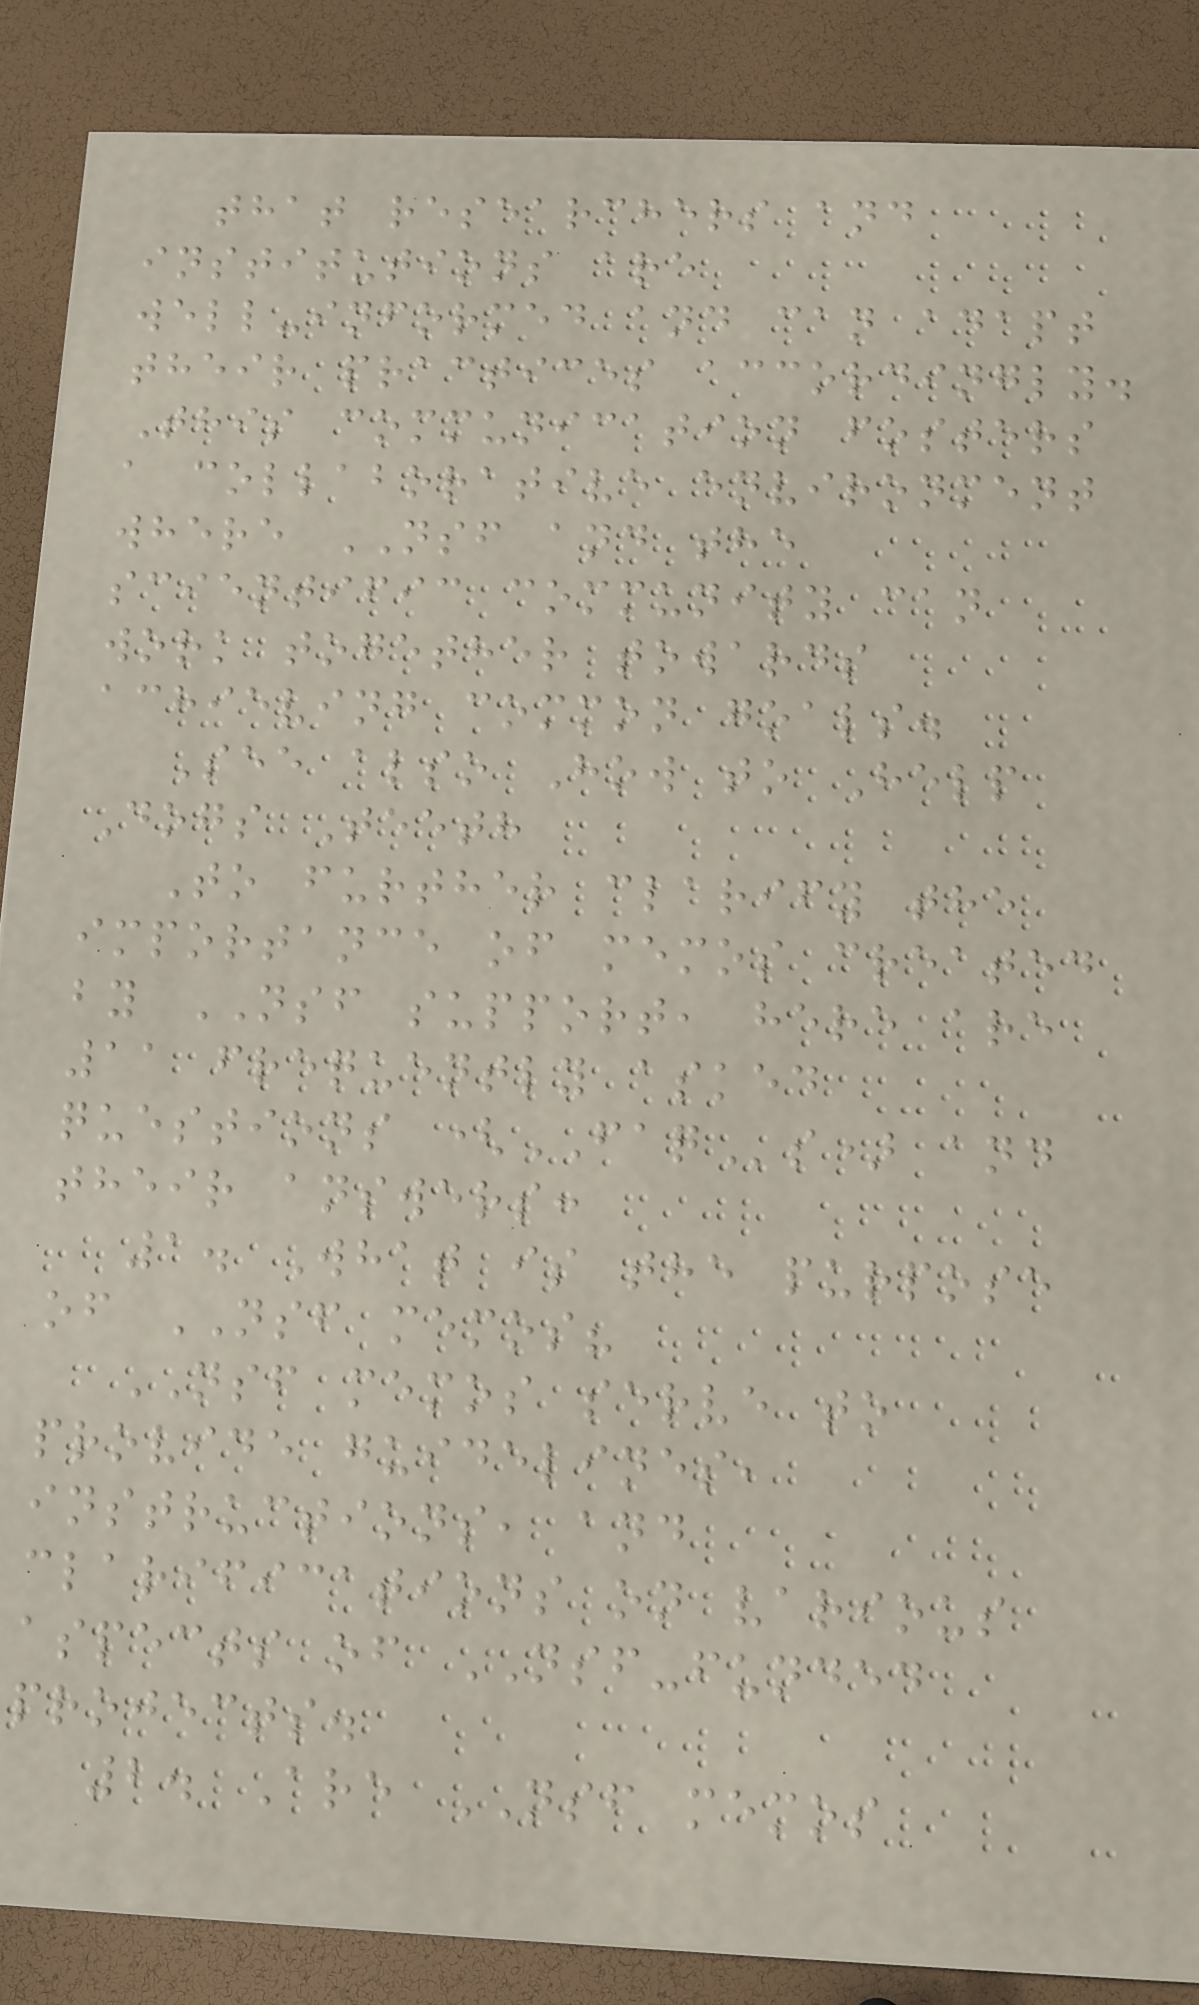that researchers and
institutions are
well-informed and can adapt
their practices accordingly.
This communication fosters
a collaborative environment
where NSF and the
scientific community can
work together towards
achieving common goals.
See also How to Help
Dogs Teeth
To further clarify the
importance of memos created
by NSF support, here are
11 frequently asked
questions (FAQs) and
their answers:
1. What is the purpose
of NSF memos?
NSF memos serve to
provide guidelines,
instructions, and
clarifications on various
aspects of NSF-funded
projects.
2. Are NSF memos
